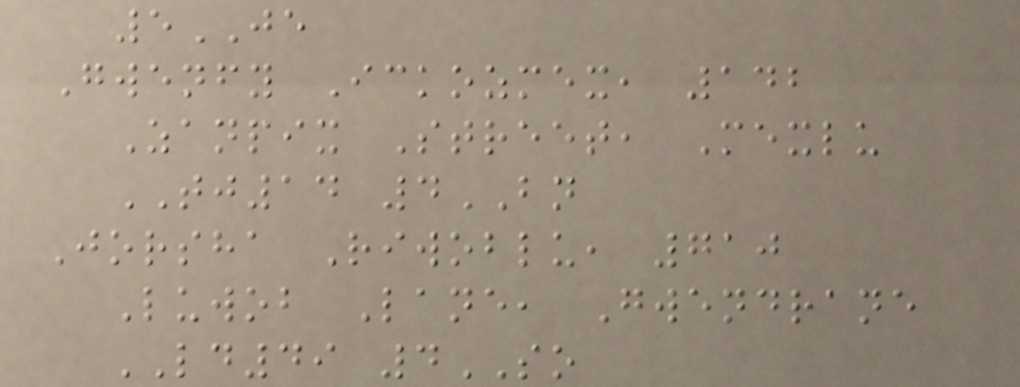5JE
Gwenfy Ickozmex, 142
Zanpix Street, Mexlu
TJ14 4BN
Jorsha Riwoblu, 710
Luwob Lane, Gwendrane
LD49 4SO
